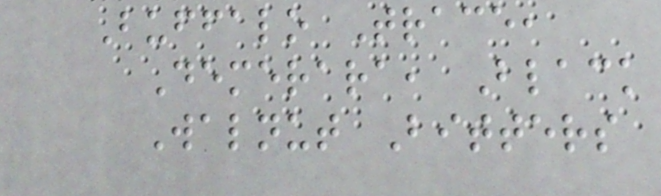Buffalo Trace,
Demerara, Black
Walnut Bitters
